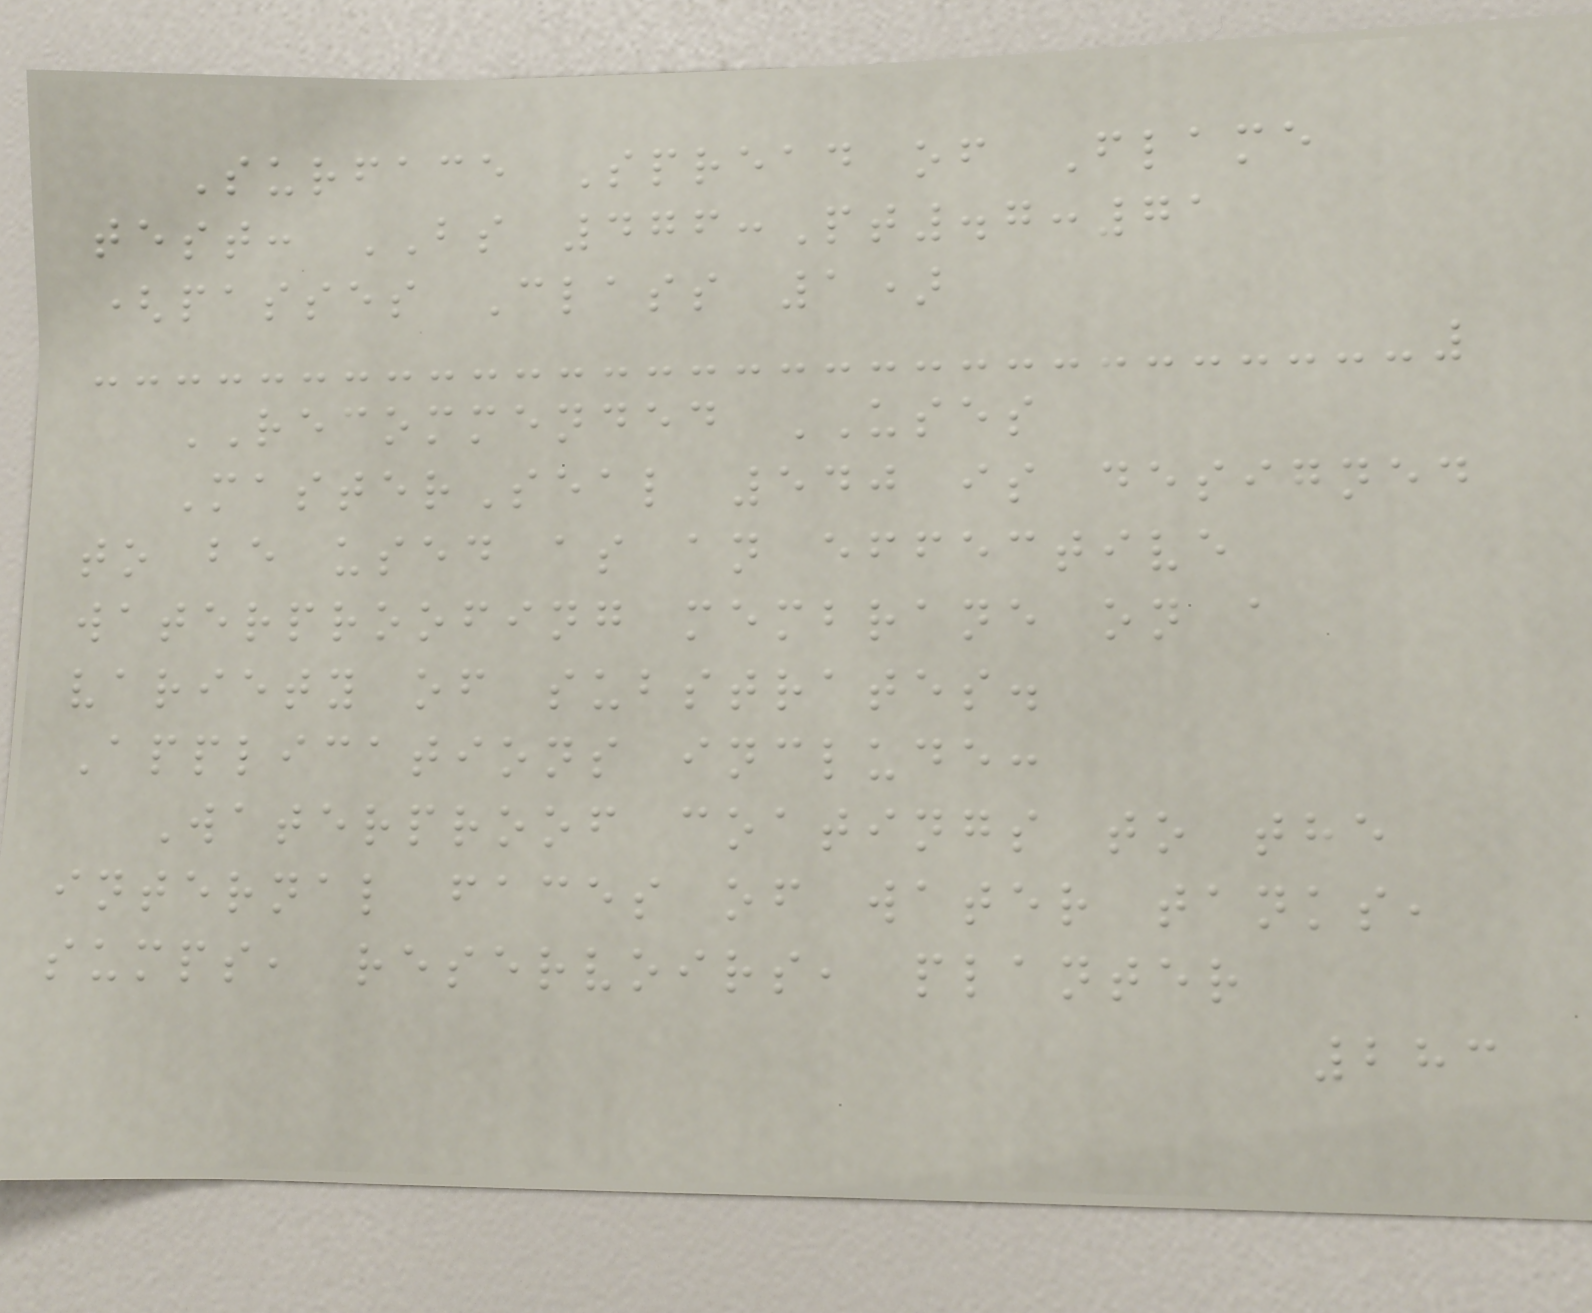Surface Spread of Flame
test: BS 476:Pt.7:71
(passes Class 1)
RECOMMENDED USES
MasterSeal 540 is designed
to be used as an effective
waterproofing membrane on a
variety of substrates.
Applications include:
Waterproof coatings to the
internal faces of water tanks,
sumps, reservoirs, planter
283
